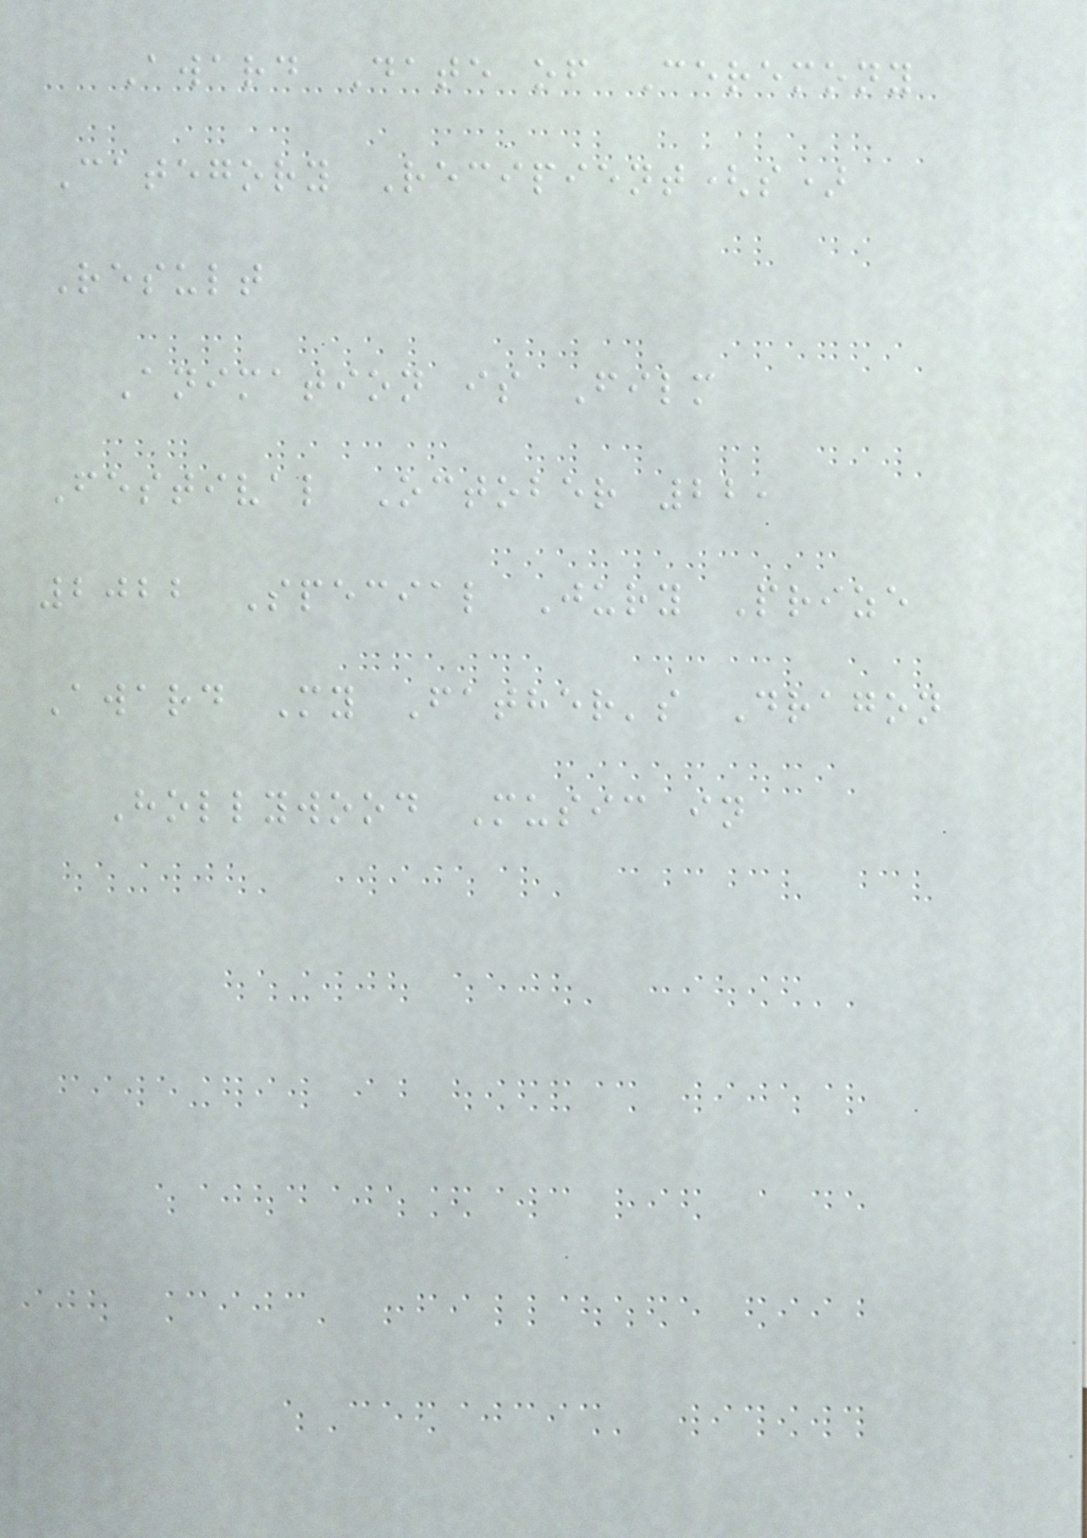Award Date of Ceremony
Category Recipient(s)
Result
Animation is Film
Festival October 22,
2022 Special Jury Prize
Award My Father's Dragon
Hollywood Music in
